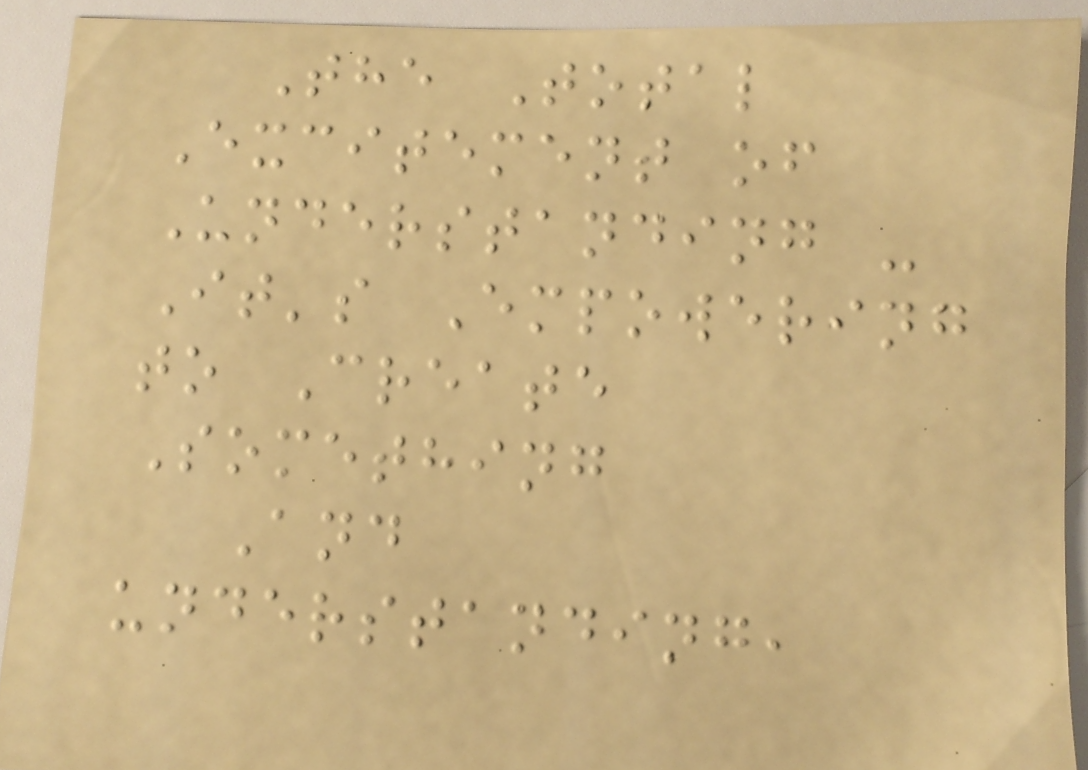The Total
Excitement of
Understanding -
It's Empowering
to Create
Something
And
understanding,
